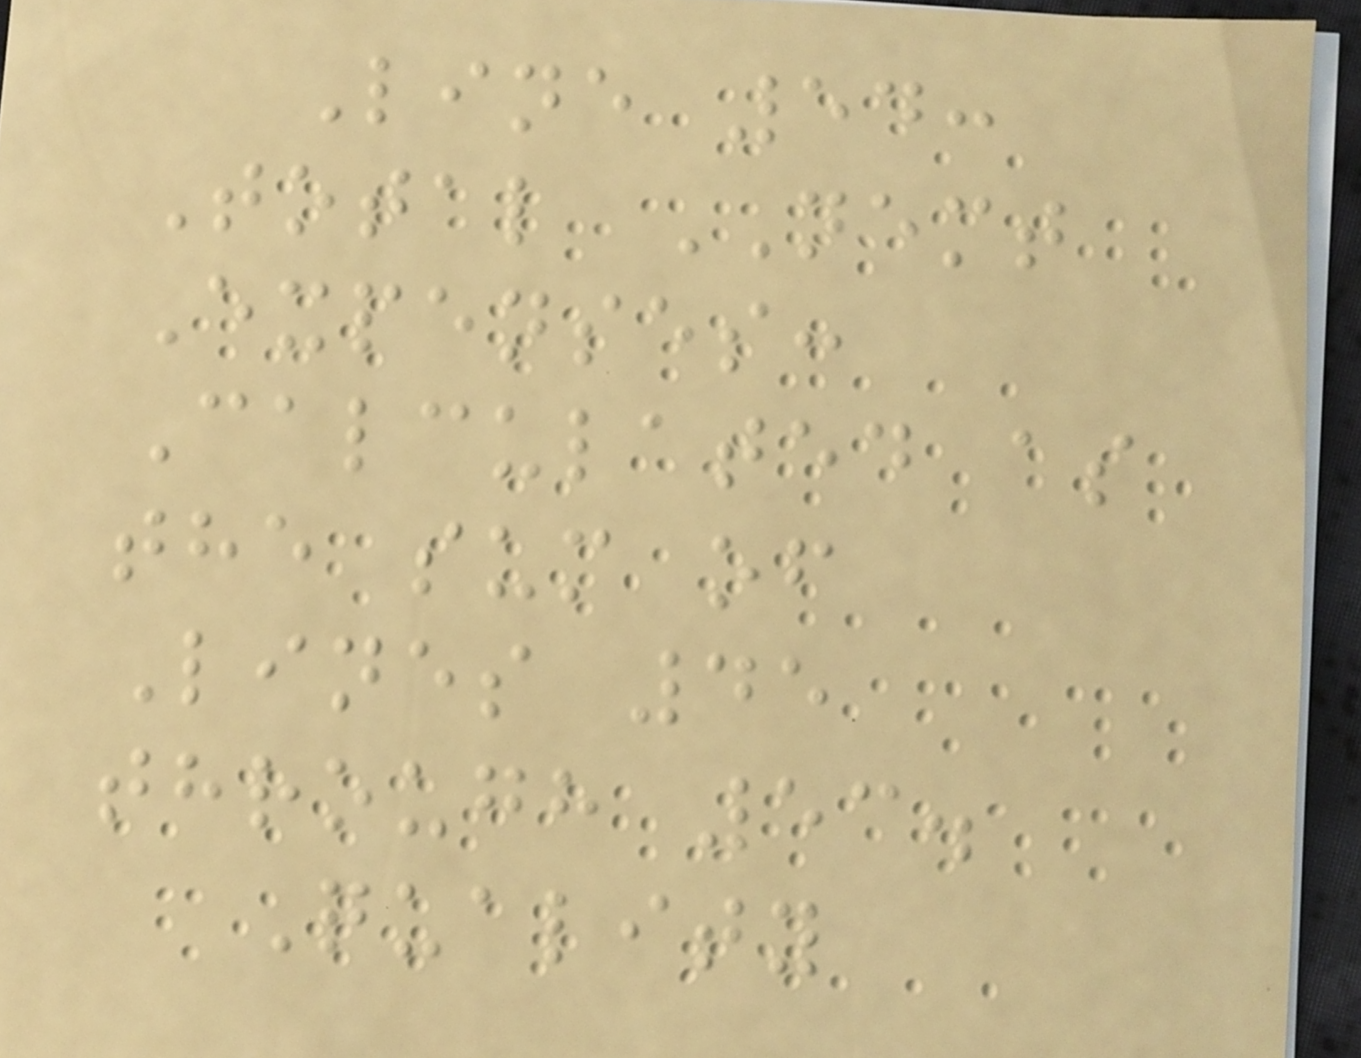Line 54:
Total NEMT
Expenses:
Calculated as
the sum of
Lines 45
through 53.
Quality
